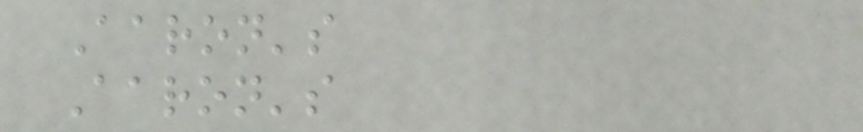Aaron's
Aaron's
